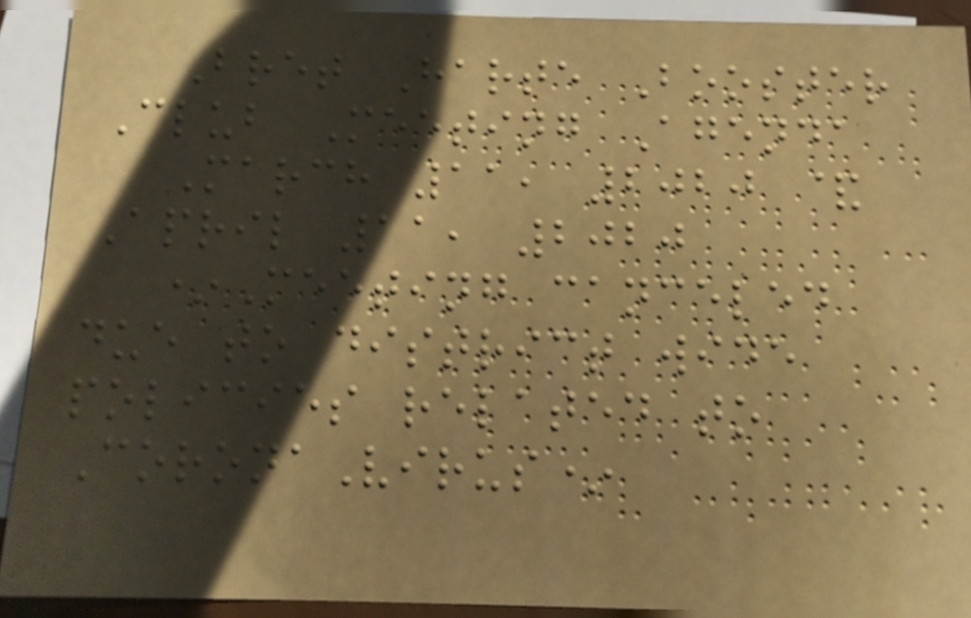Bret Harte Booster
Club Meeting Agenda
March 11, 2020 &
April 11, 2020
*Meeting canceled
due to district wide
policies related to
CoronaVirus*
